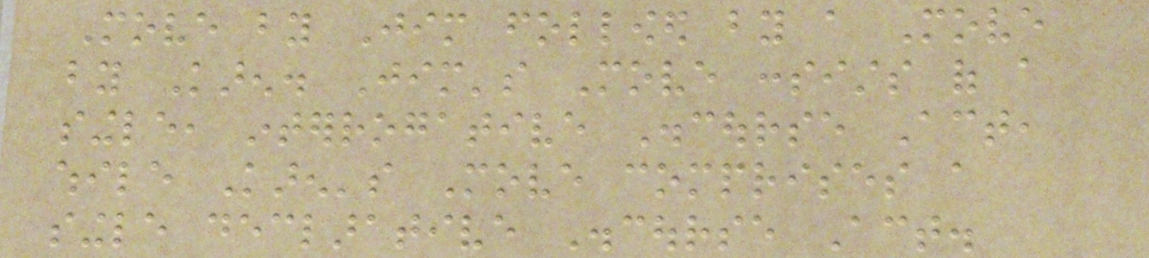Move by Jim followed by a Move
by Karen. Jim's Move consists of a
single, interrogative Discourse Act,
while Karen's Move comprises a
single declarative Discourse Act.
